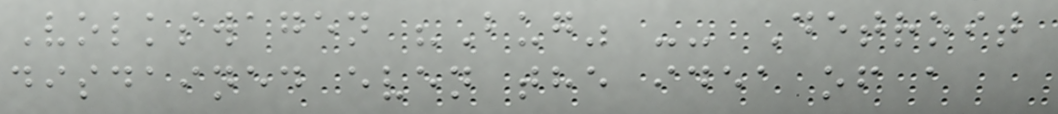Volkswagen "Bug" -- Detroit
disdained even the idea of a
